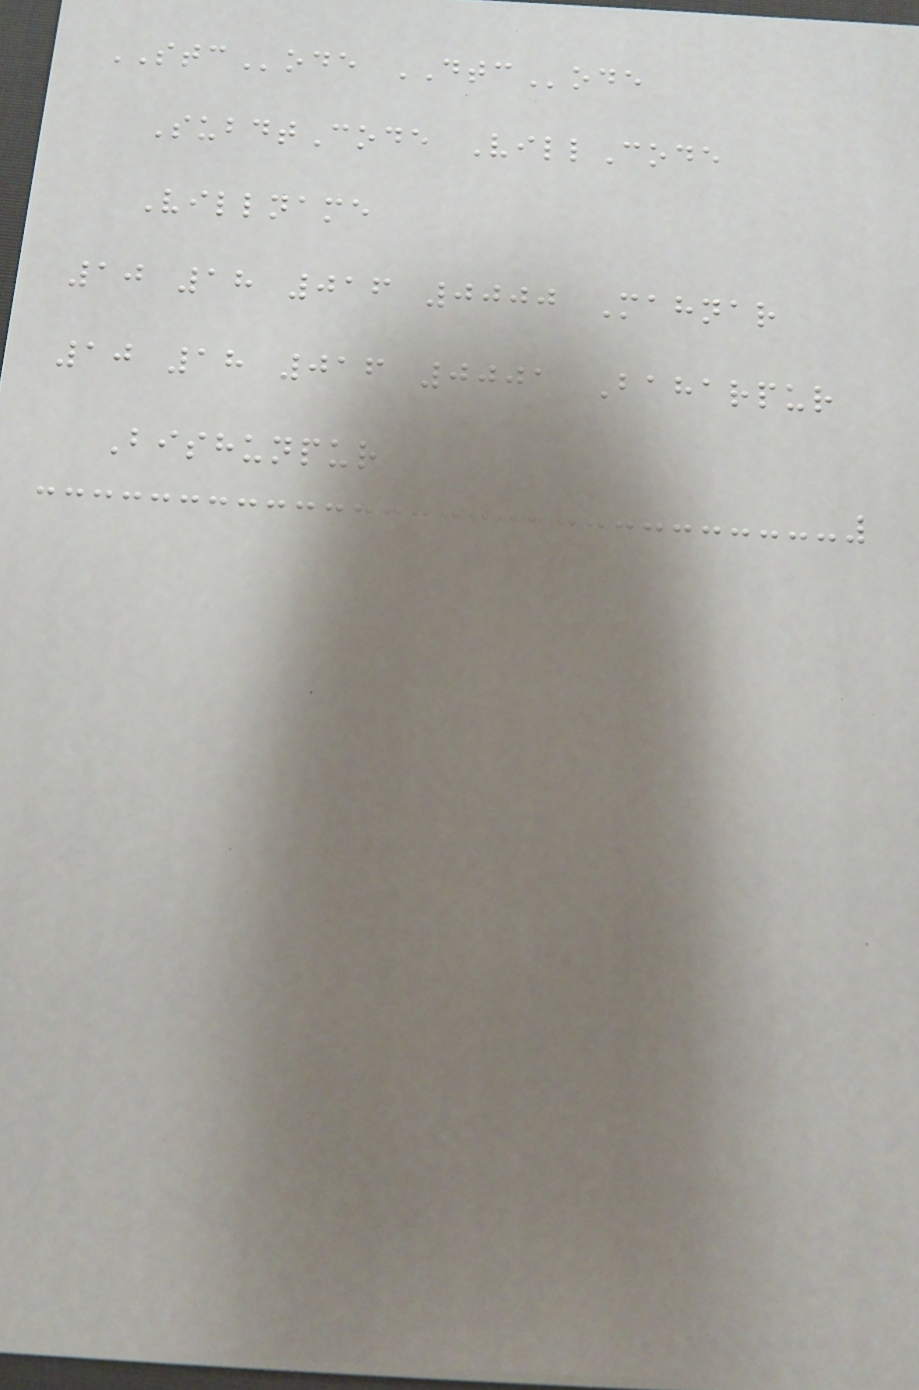STCode DTCode
SubdtCode VillCode
Villname
10 18 016 0000 Mahnar
10 18 016 0001 Baharpur
Bishunpur
